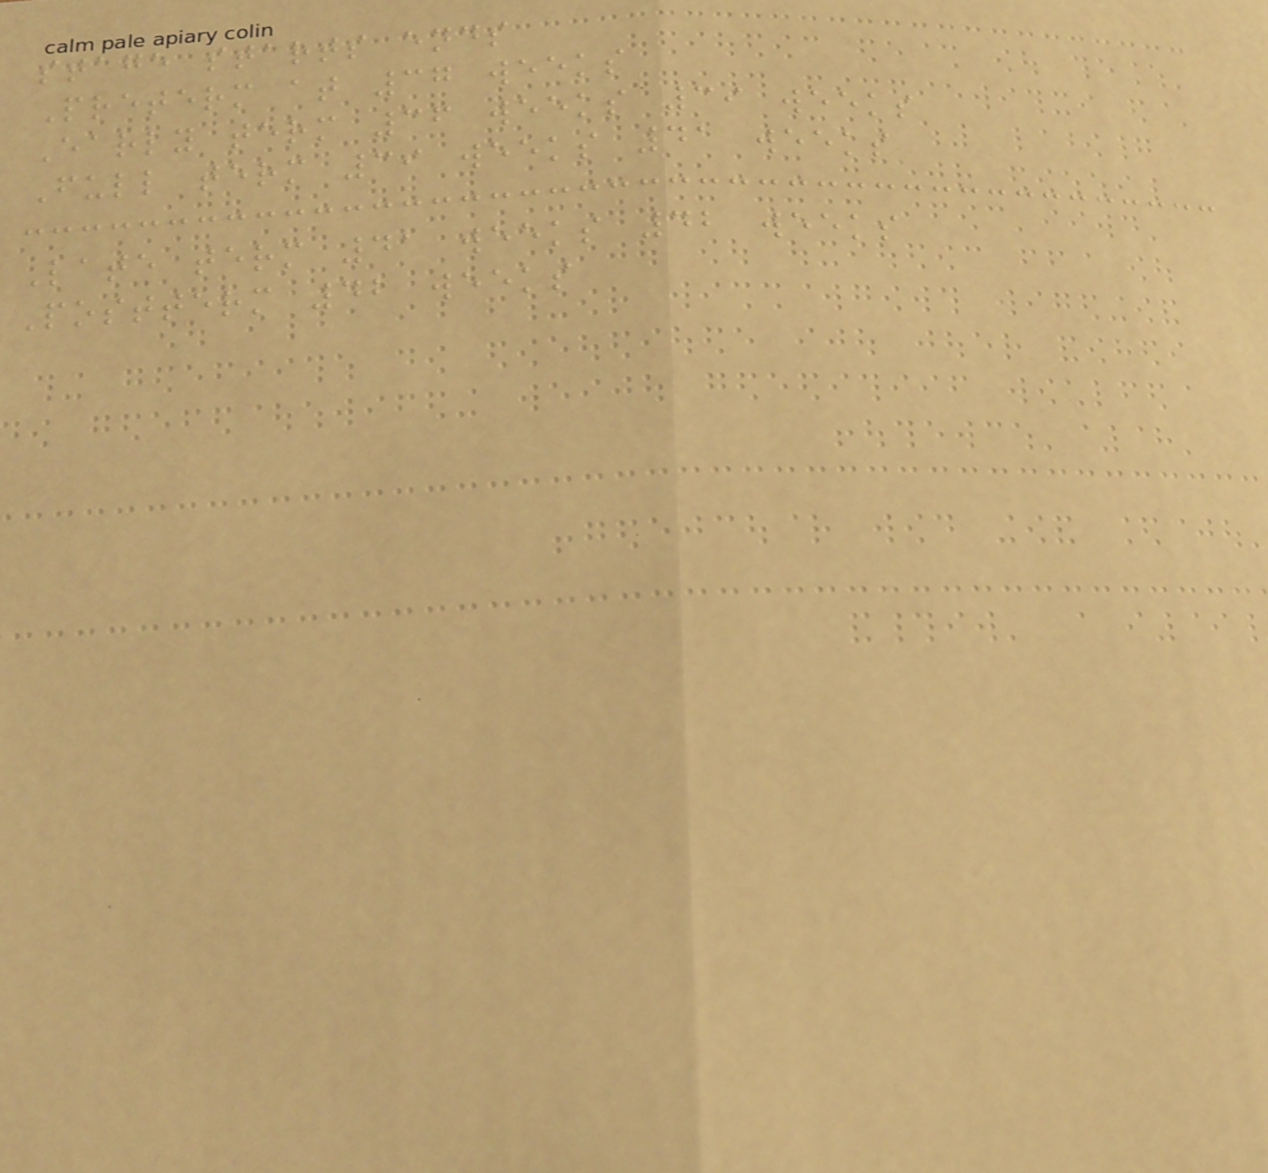stage starts ends
Preterm at 37 weeks
Early term 36 weeks 39 weeks
Full term 39 weeks 41 weeks
Late term 41 weeks 42 weeks
Postterm 42 weeks
